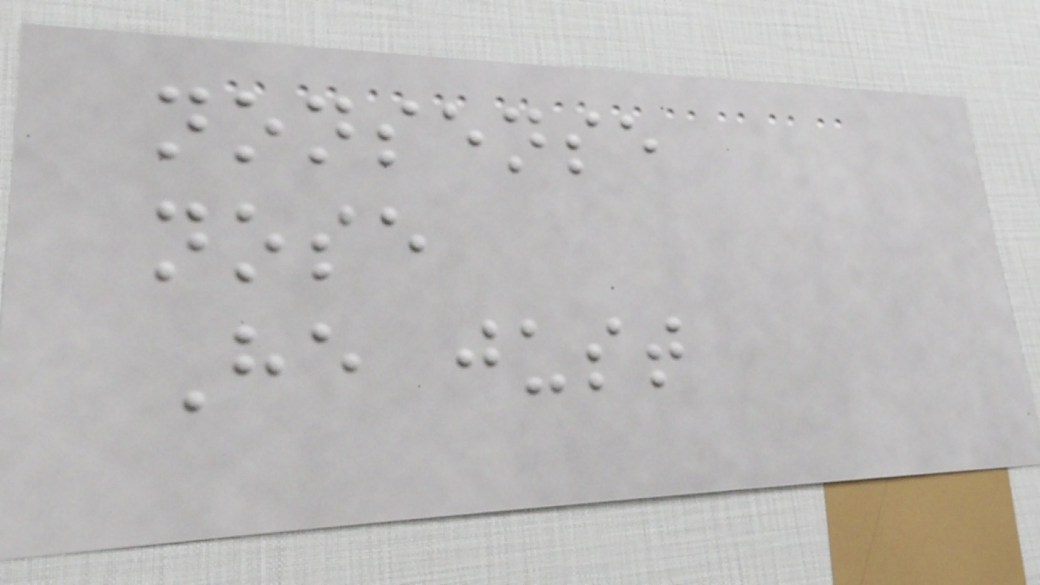nonsense
nose
He just
